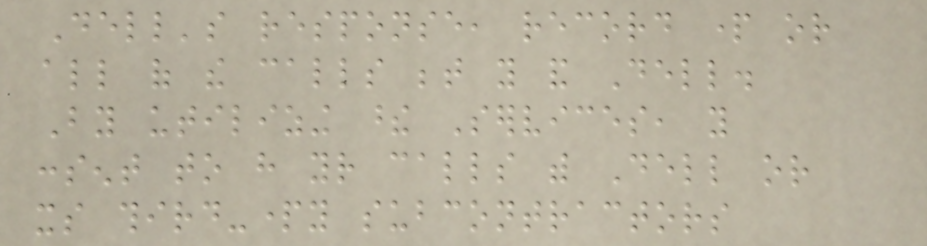Dell's response, record part or
all of the calls between you and Dell.
By utilizing these Services, you
consent to have your calls with Dell or
its third-party subcontractors
